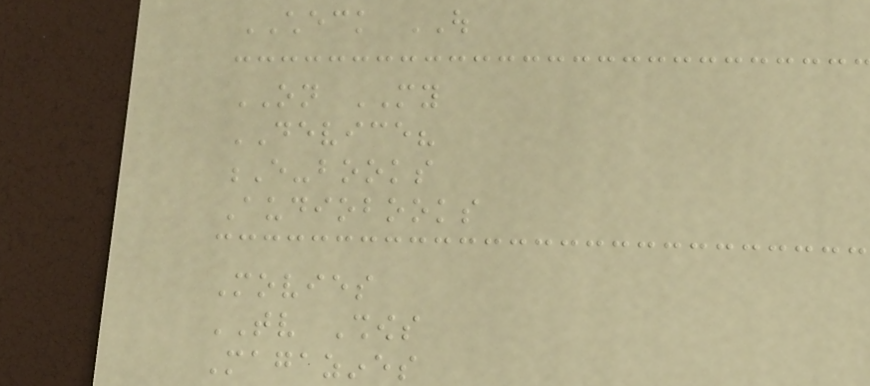CHECK OUT
ON MY
DEVICE?
E-books
Audiobooks
Movies
TV Shows
Magazines
